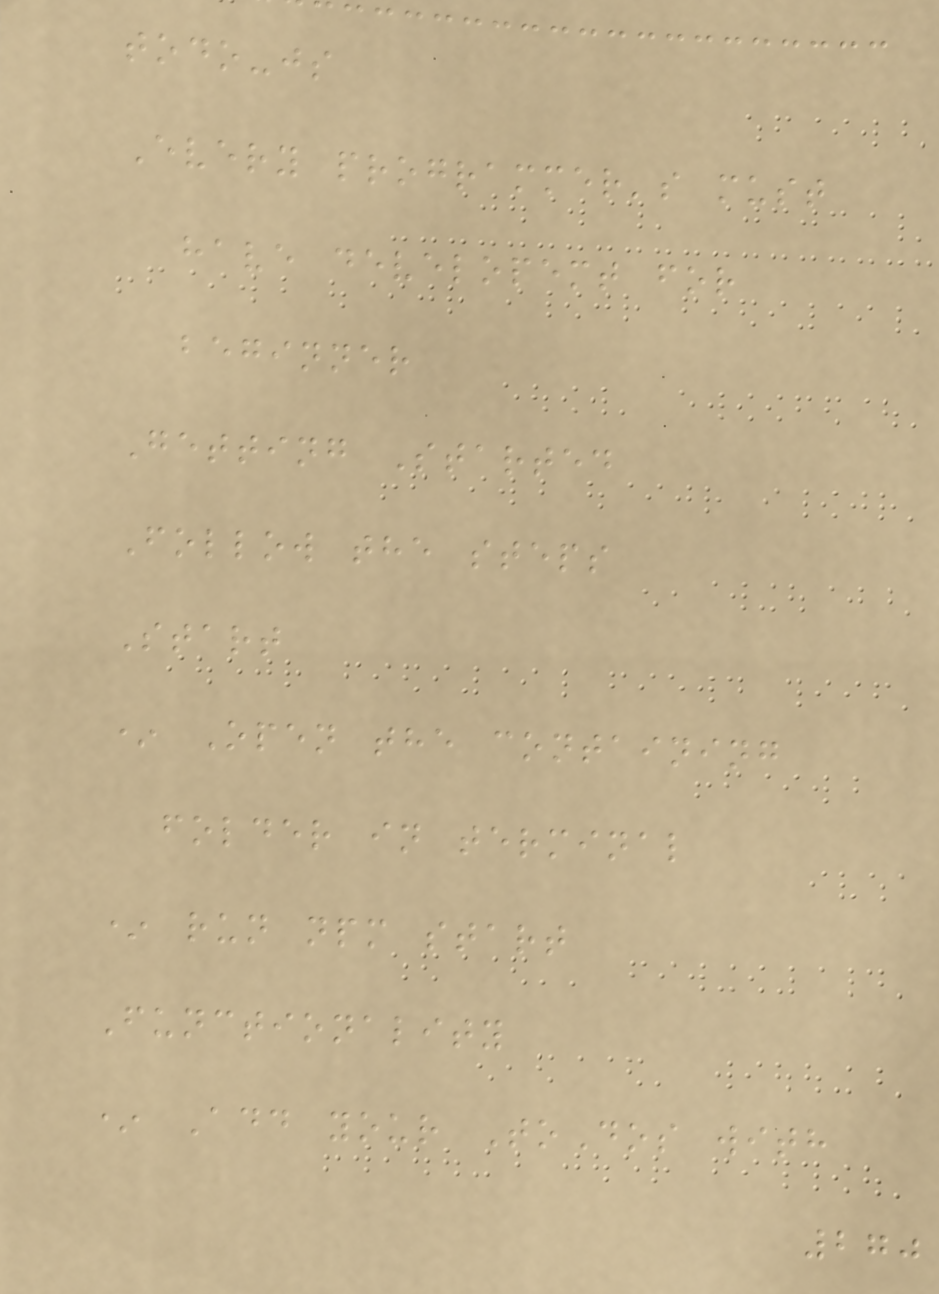todo-js
Every programmer's must
have developemt for
beginner
Getting Started
Follow the steps
Start
* Open the containing
folder in terminal
* run npm start
Functionality
* Add your ToDos with
270
